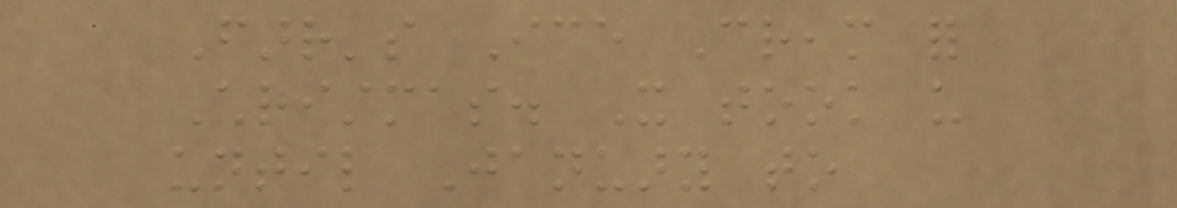Farr's Ice Cream for
Christmas. It took us
until January to
